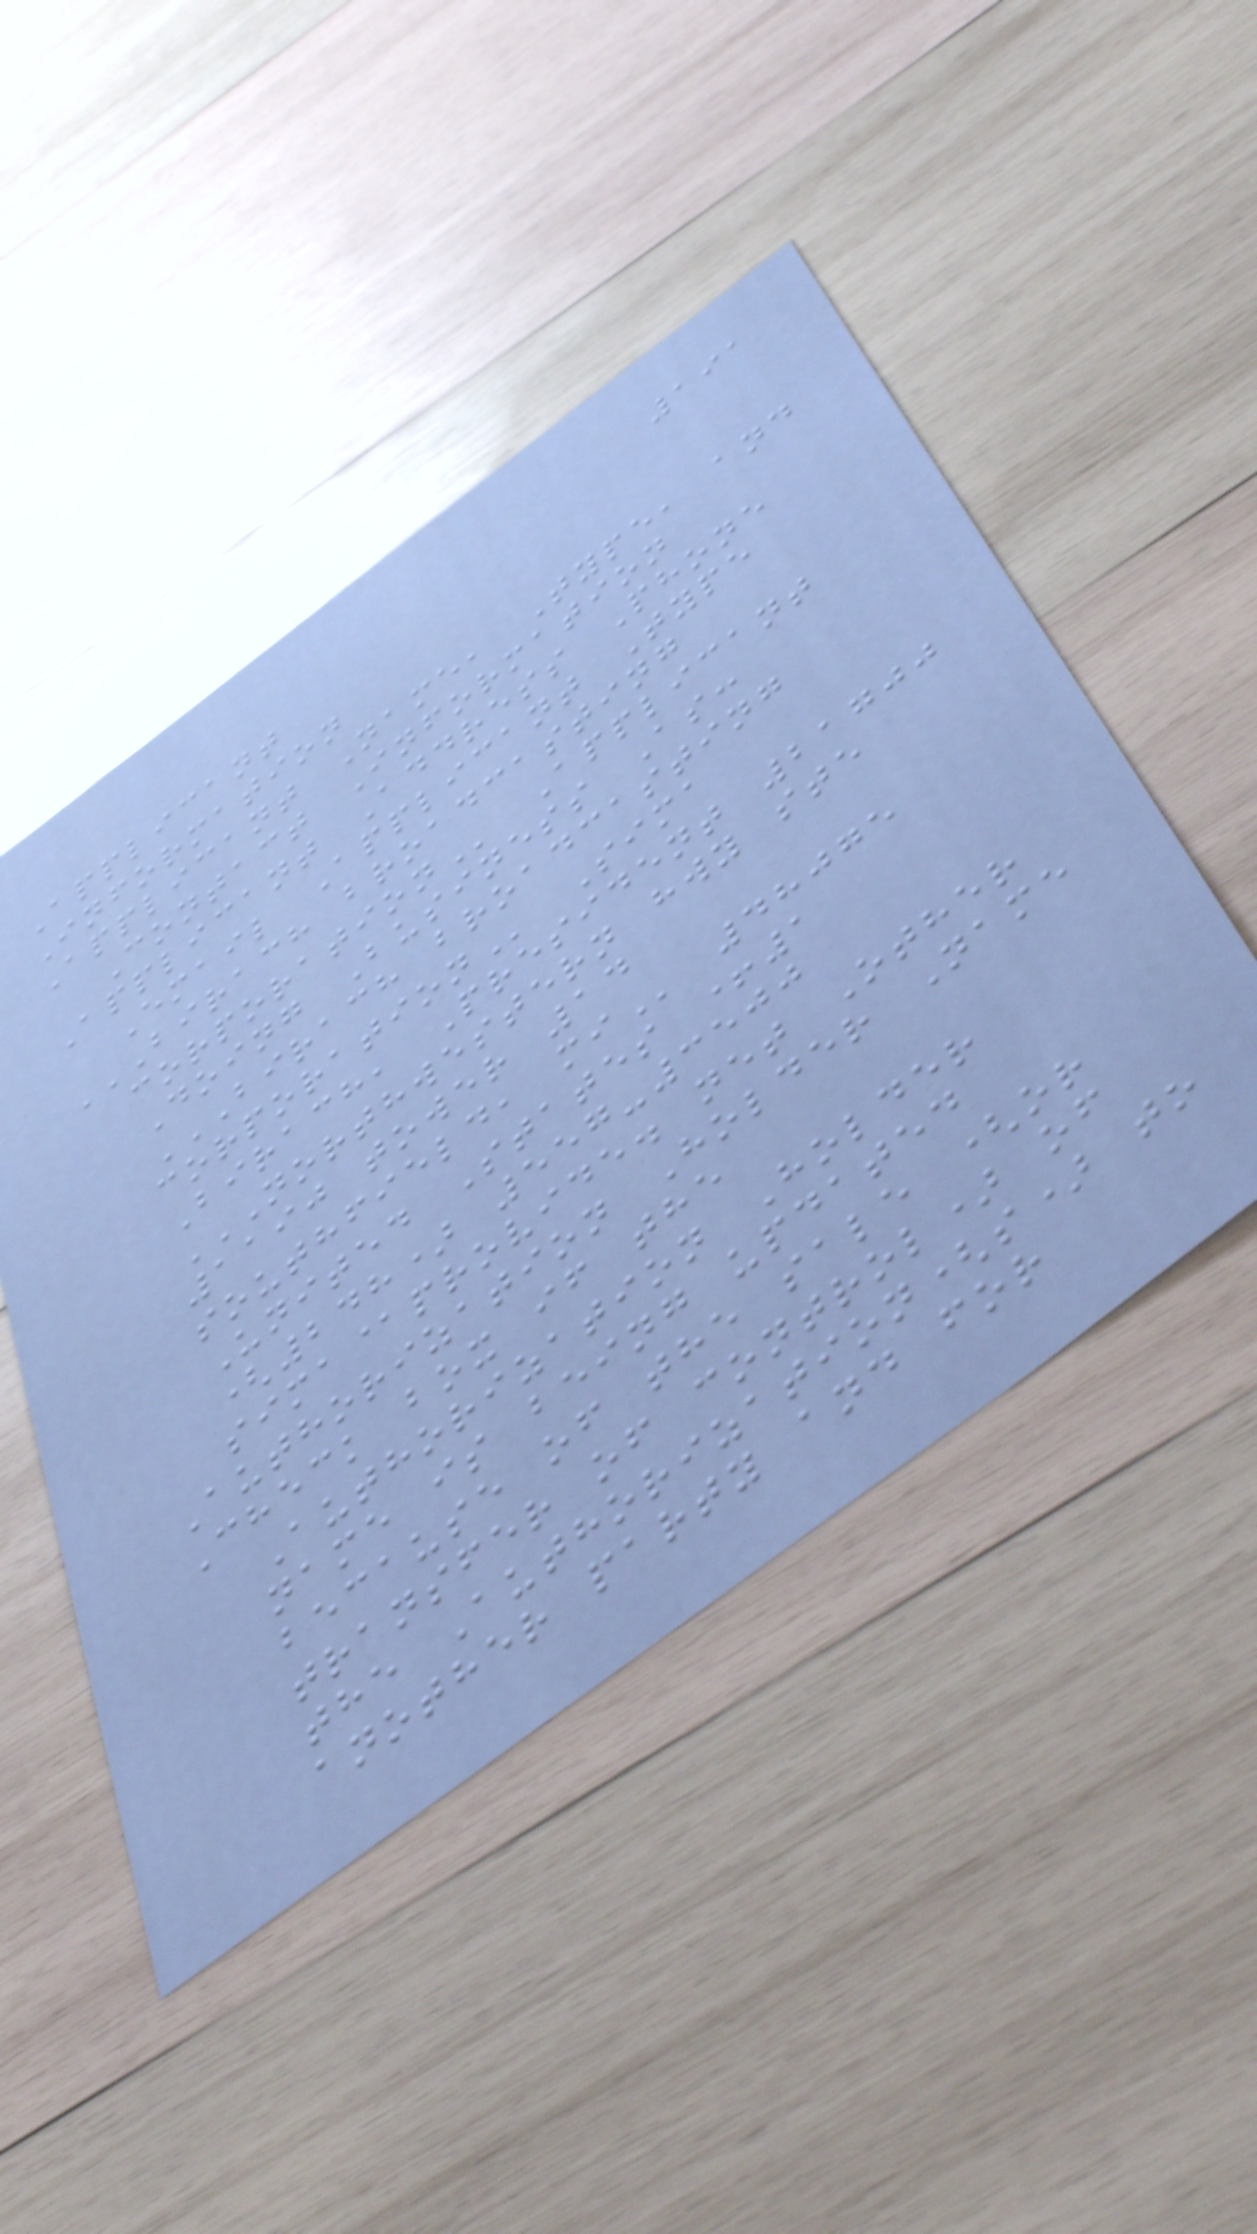191
Applicant
Information
Applicant Name, Type, and
Contact Information
Applicant Address Phone
Email Applicant Type
BIRACH BROADCASTING
CORPORATION Applicant
Doing Business As:
BIRACH BROADCASTING
CORPORATION Sima
Birach, President 21700
NORTHWESTERN HWY STE
1190 TOWER 14
SOUTHFIELD, MI 48075
United States +1
(248) 557-3500
sima@provide. net Other
Authorization Holder Name
Check box if the
Authorization Holder
name is being updated
because of the sale (or
transfer of control) of
the Authorization(s) to
another party and for
